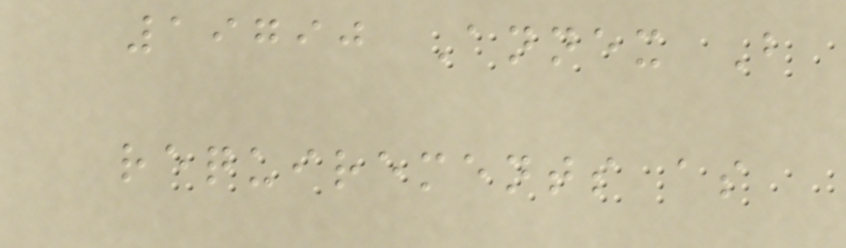19790 Annex B
requirements as
